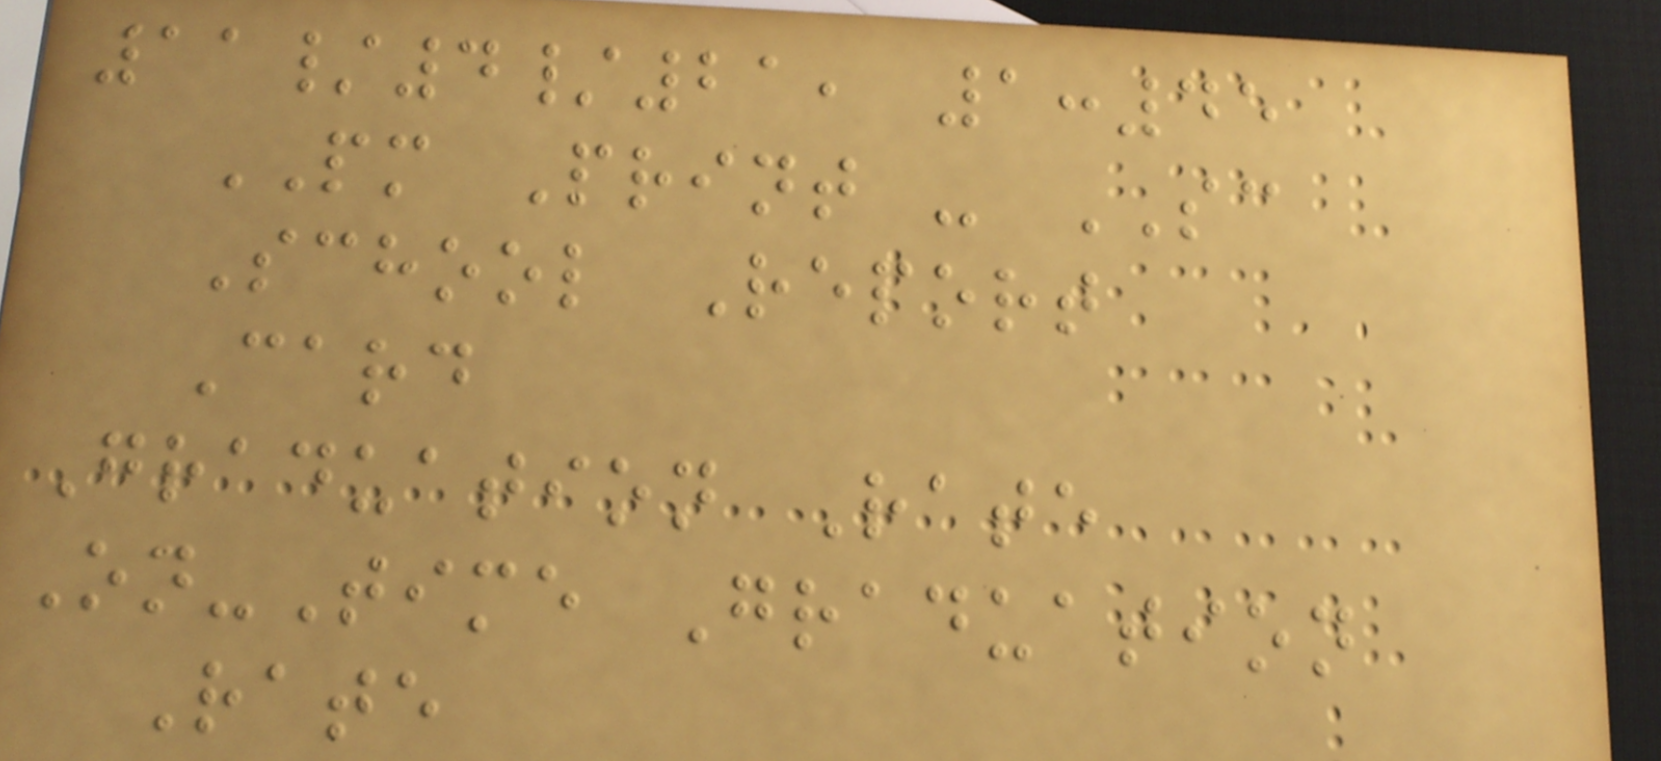11/4/21, 1:45
PM Print - SC
School Report
Card
Graduation Rate
On-Time Graduation
Rate
